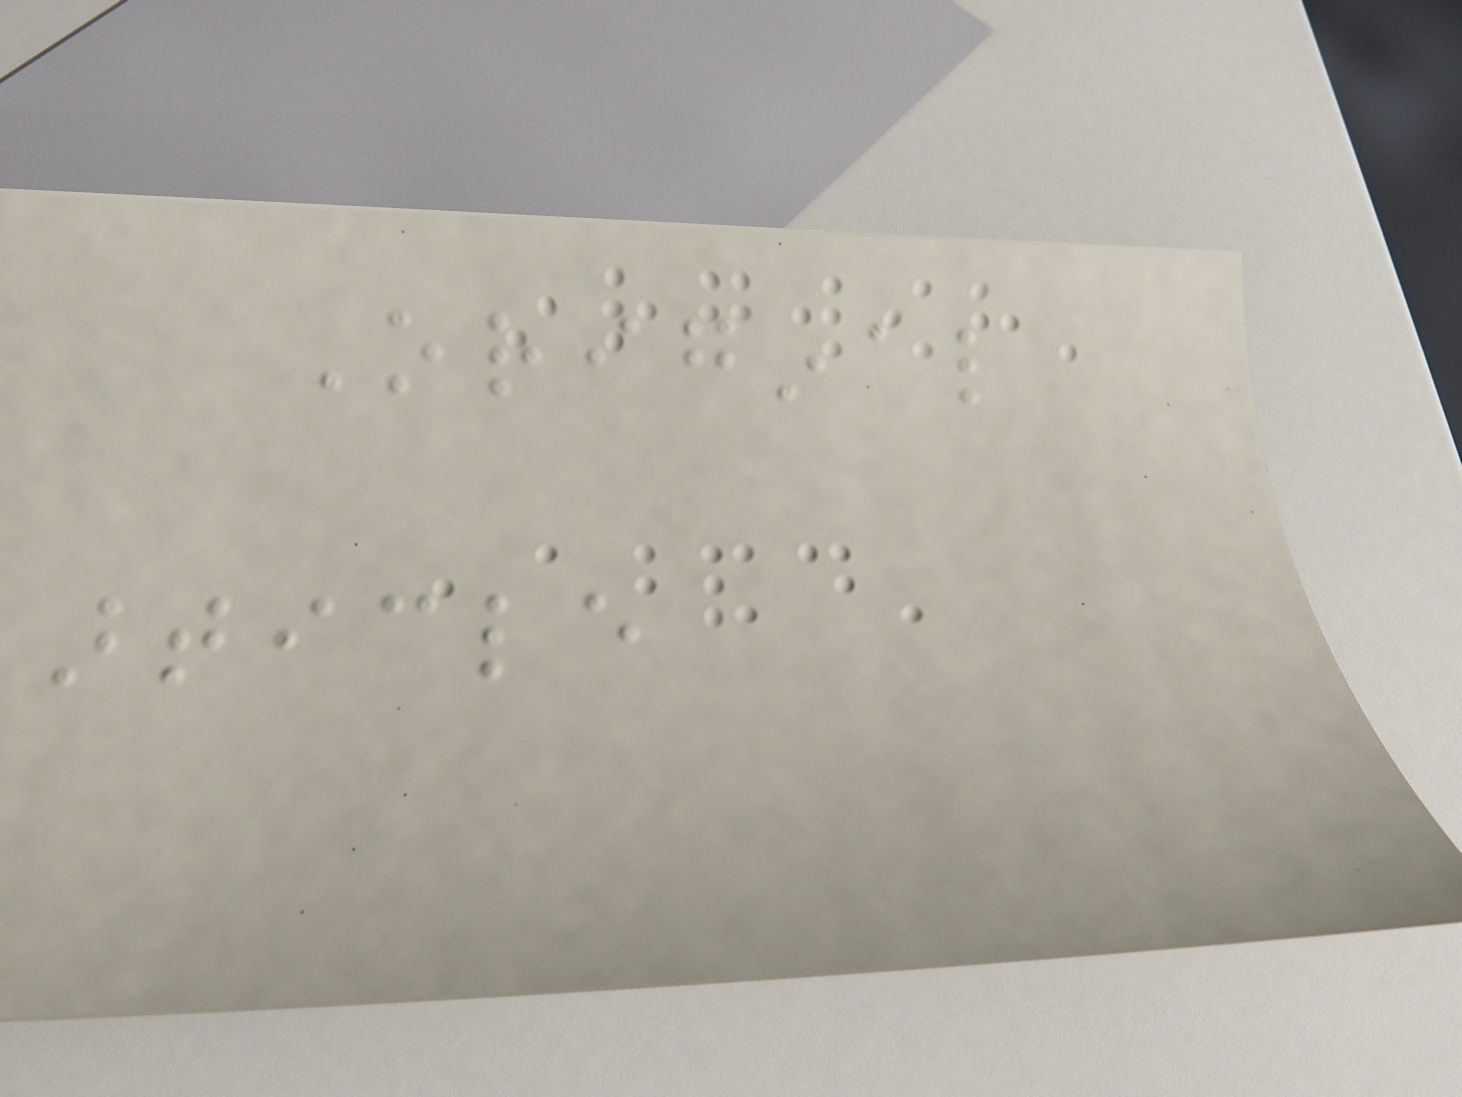Original
article
